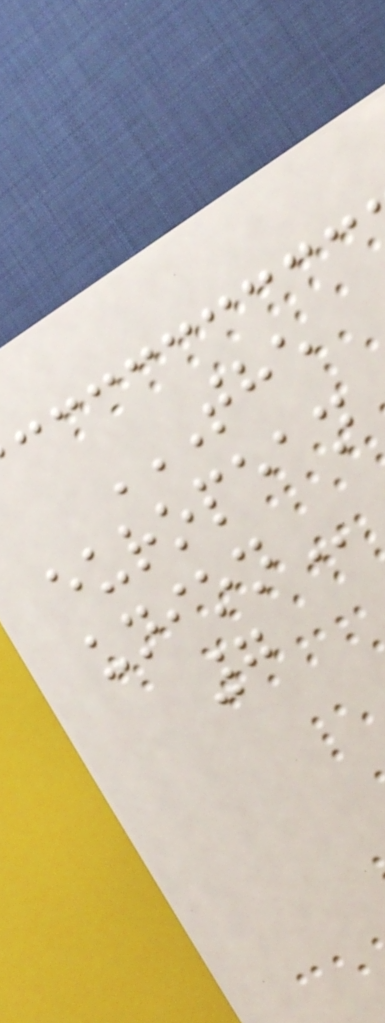THE
EUROPEAN
UNION
7
